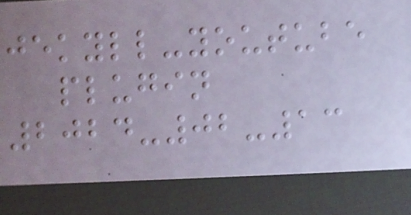jekyll-youtube
plugin
2024-02-13
